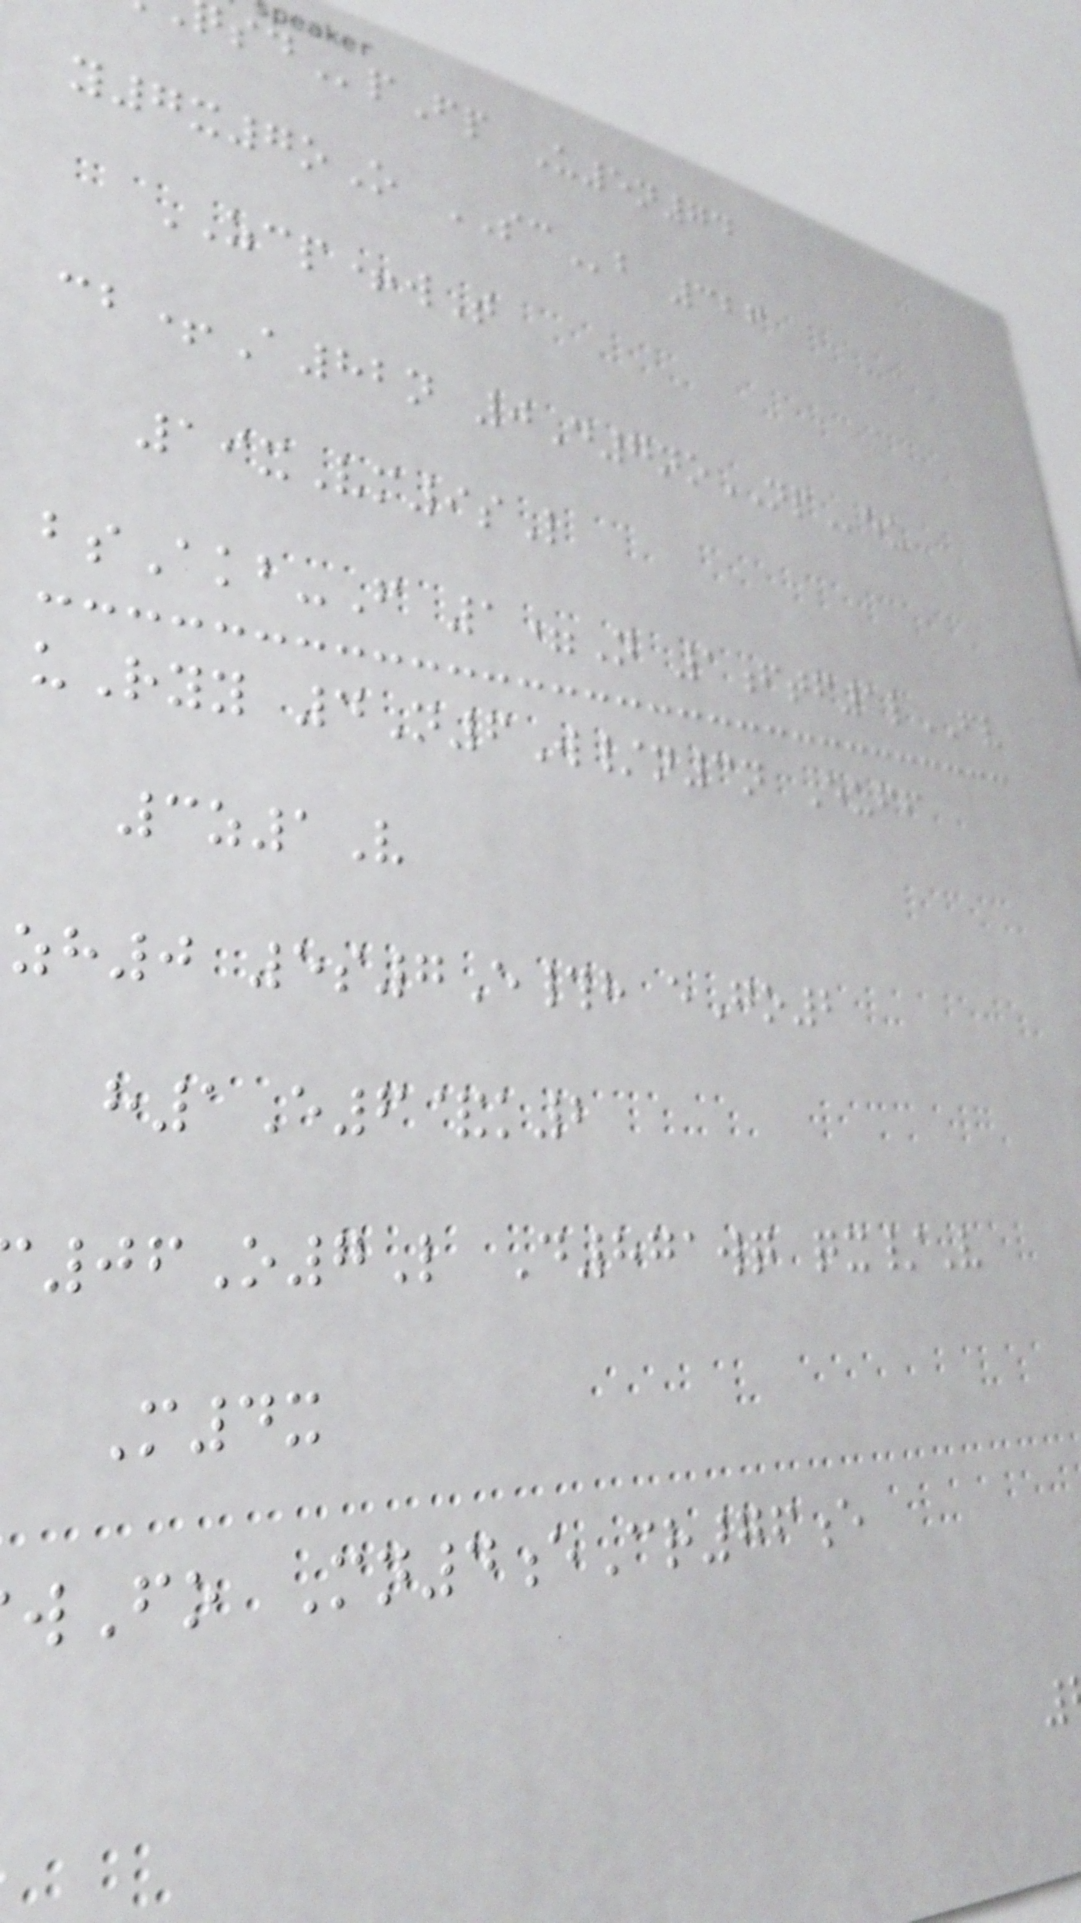pFp U5n74
y7x7oO SCb 326
ZCP+wT
cb+A82n 0D7noNPeu
19xVm9sL
bsAkb-F 1=N 1ftf1lFV
uRyy 4N6W/n3n Euff
3z1V
zh0 5s7E#h eGo2
h1E6&k2
06O7L D871wq qx/V
M4x
wFo Mn4eCr76e
